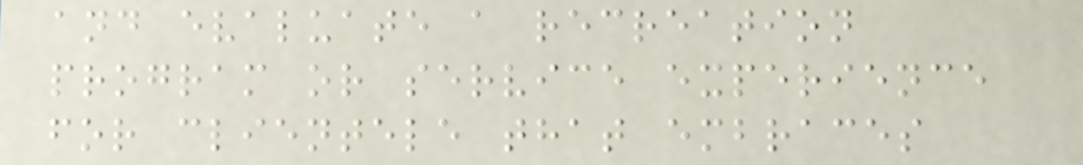and evaluate a recreation
program or service experience
for clientele that embraces
